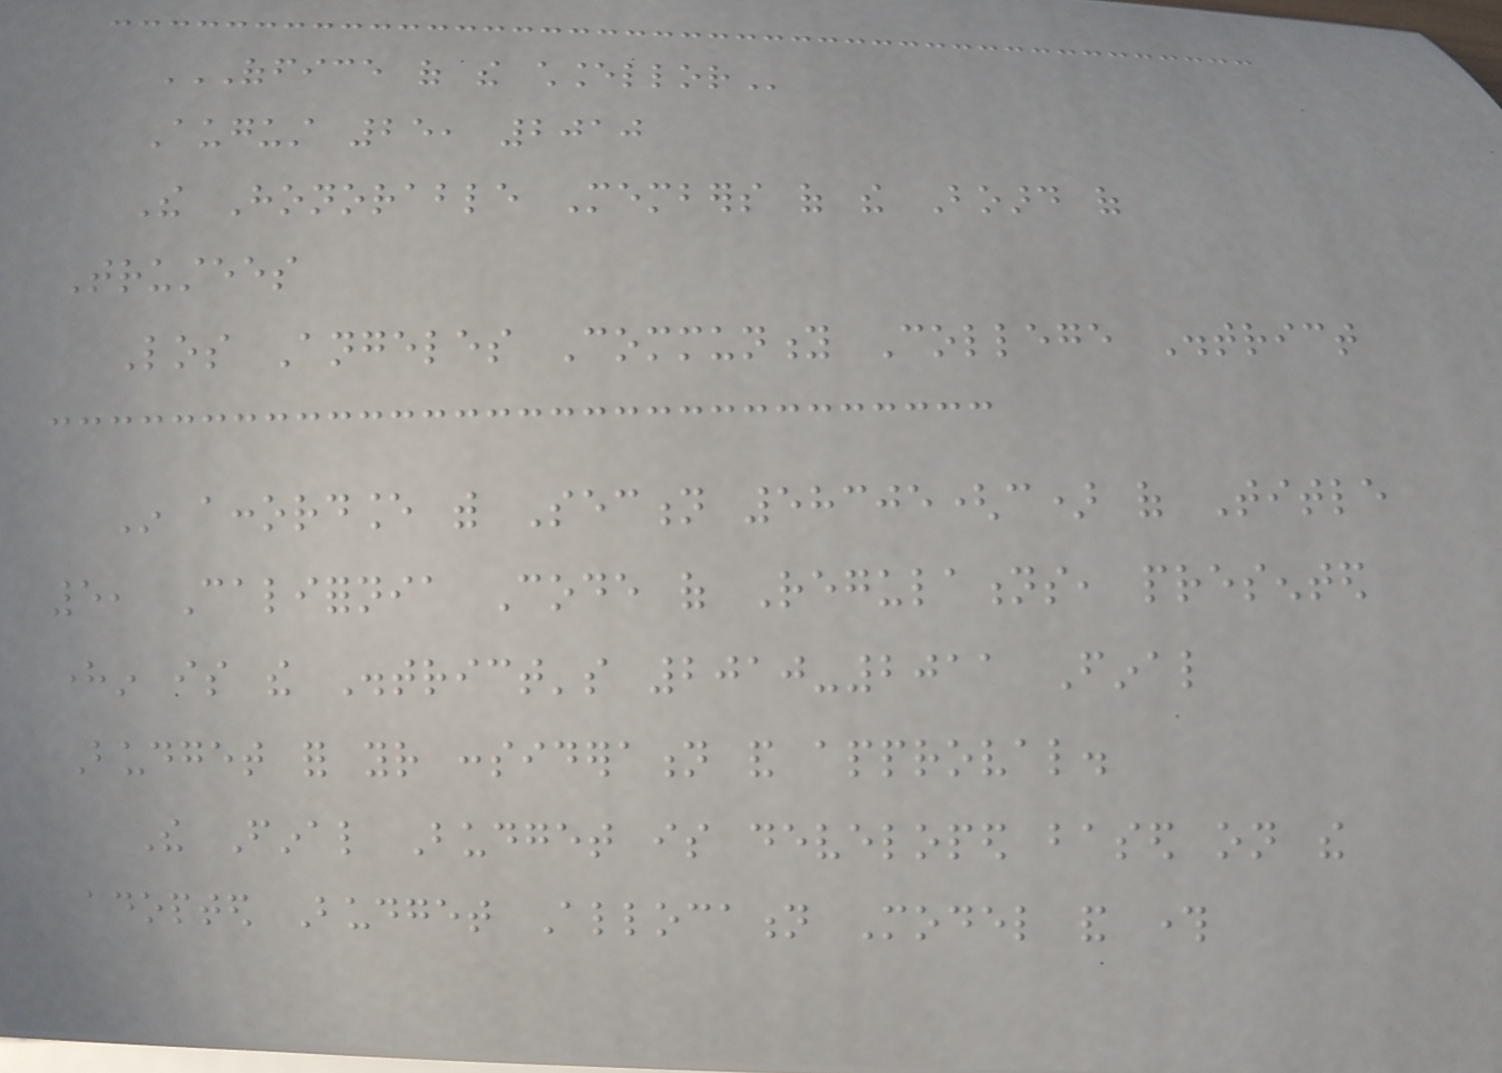OFFICE OF THE CHANCELLOR
August 25, 2010
The Honorable Members of the Board of
Trustees
Los Angeles Community College District
In accordance with Section 58305(c) of Title
5, California Code of Regulations, presented
herein is the District's 2010-2011 Final
Budget for your consideration and approval.
The Final Budget is developed based on the
adopted Budget Allocation Model and through
